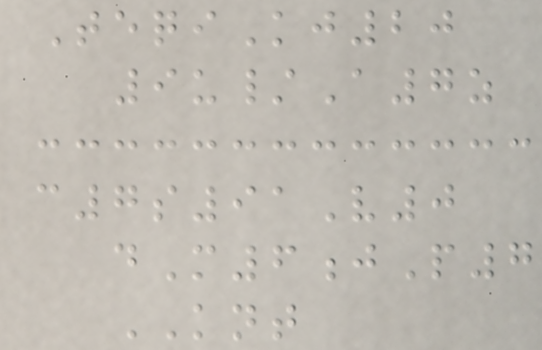TeqiKj20
9u/A7z
c7s91V0
dM6jP7
KNT
